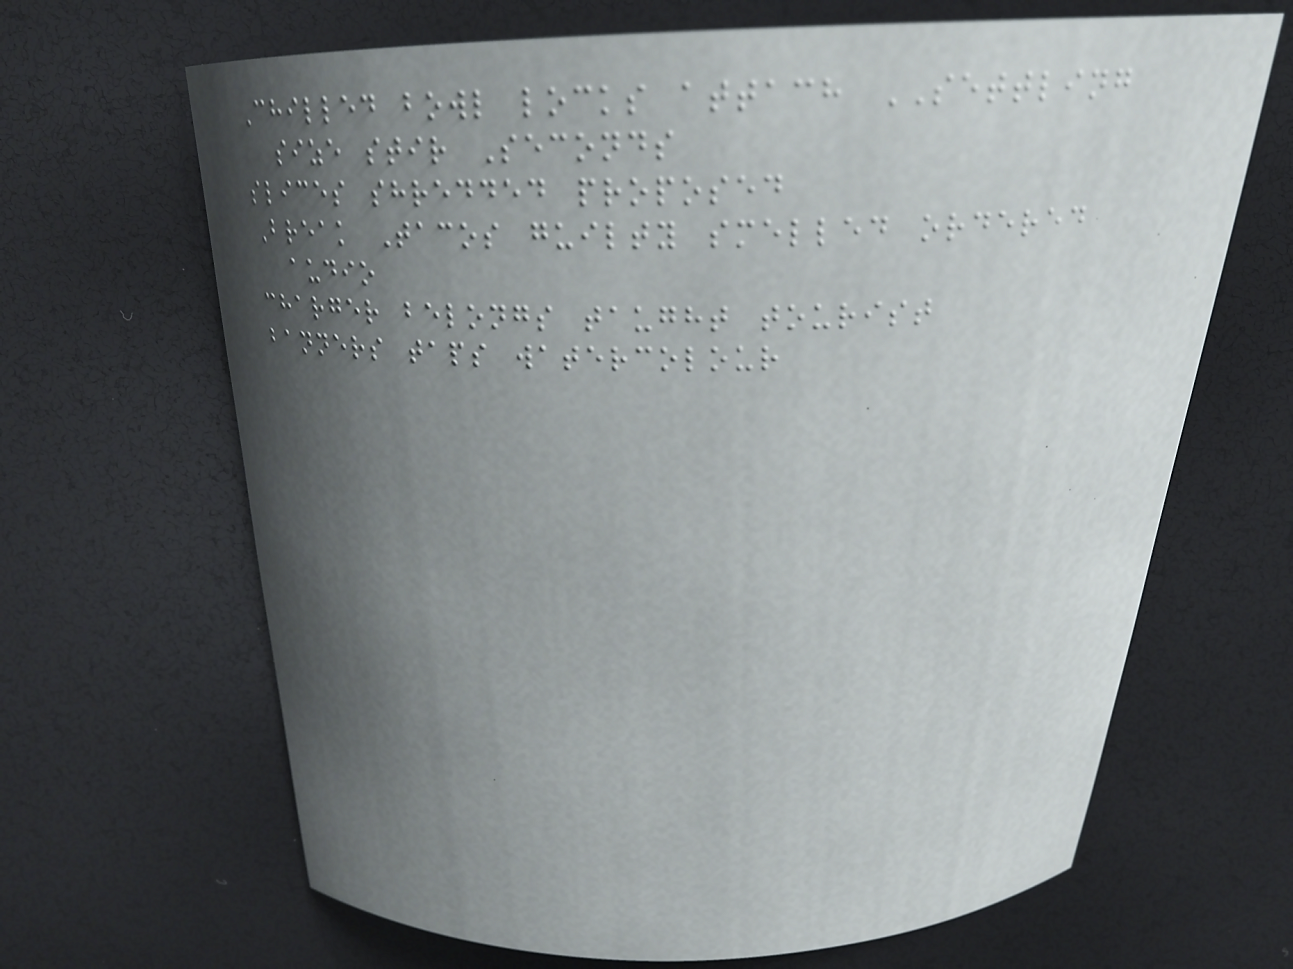Chilled bowl locks attach SETTLING
size stir Seconds
slices shredded proposed
Break Tacos guilty smelled ordered
audio
charger belongs taught tourist
banners taps watercolour
